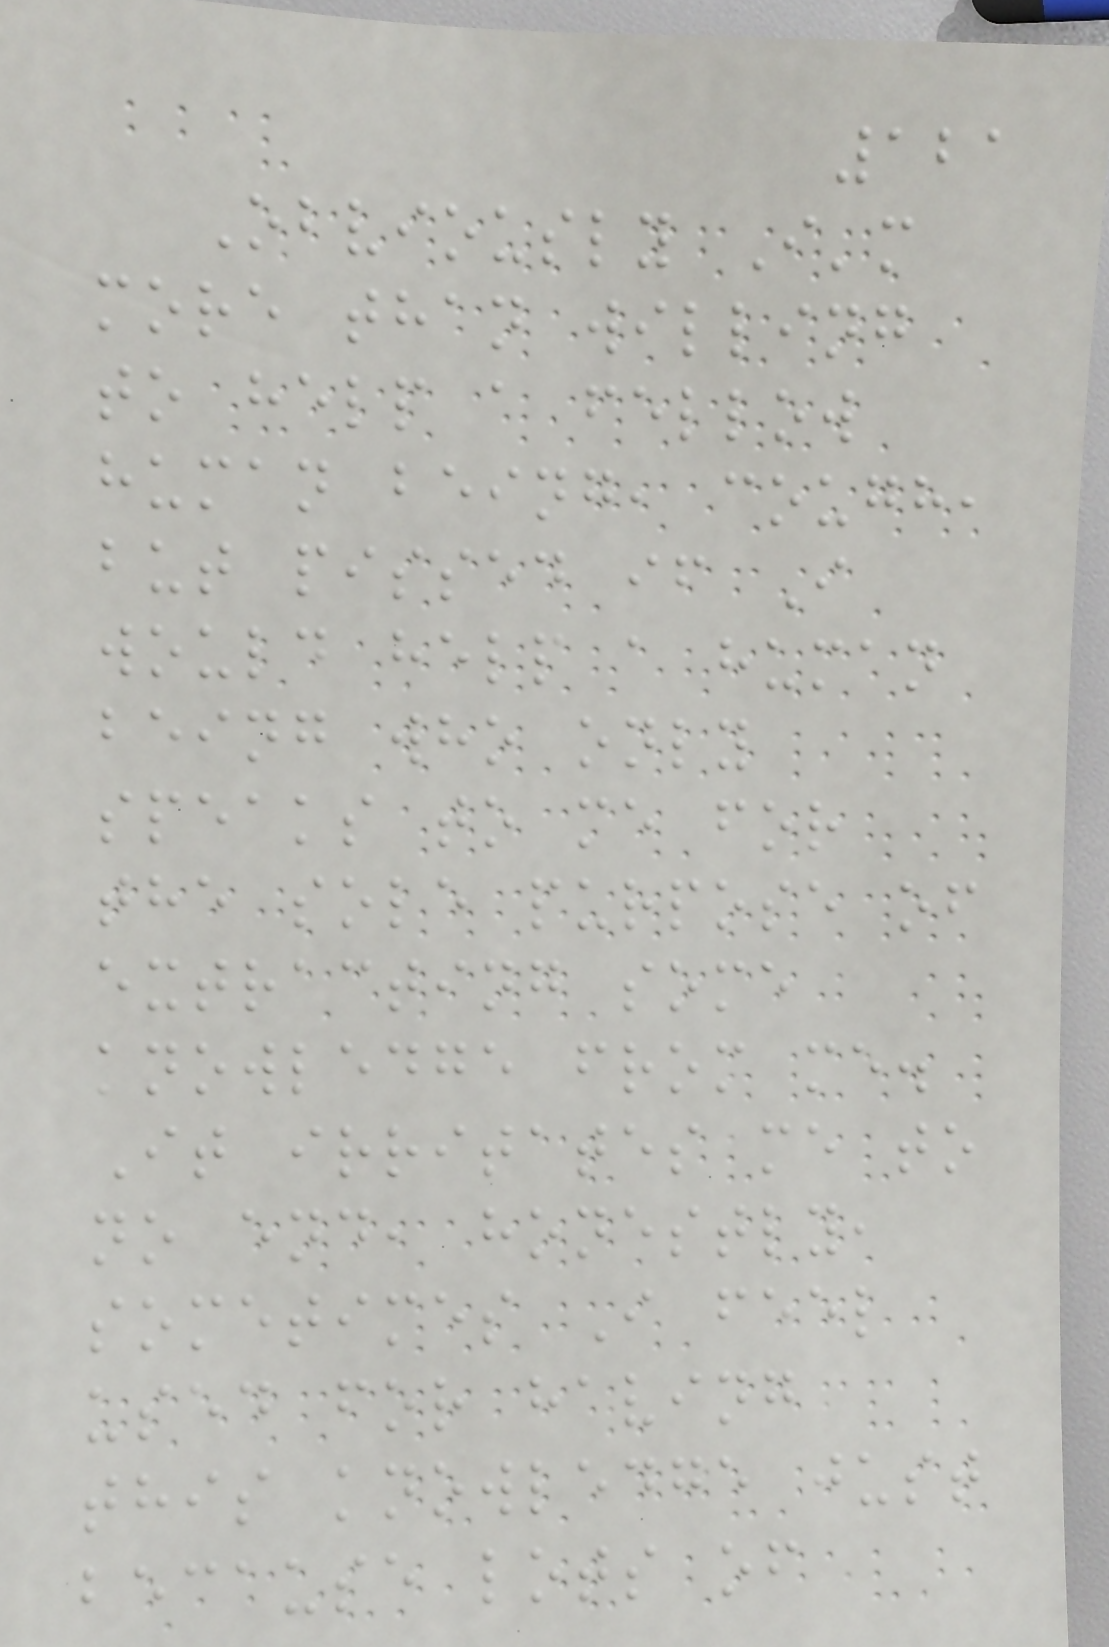121
Obviously I'm
more than willing
to help a fellow
human being, cough,
but pissed if I
would help a human
being who only
speaks to me for
the sole purpose of
extracting some
knowledge from me.
It irritates me to
no end, honestly,
sometimes I feel
used for having
this knowledge just
because lots of
